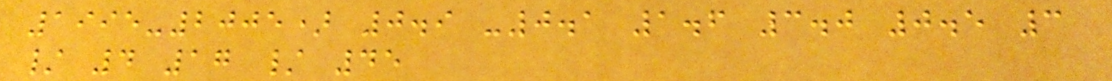1995-2005) 0.9 -0.1 1.6 3.0 0.5 3
/ 4 17 / 45
